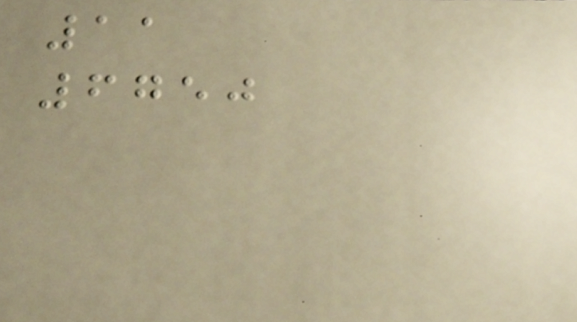11
6750
